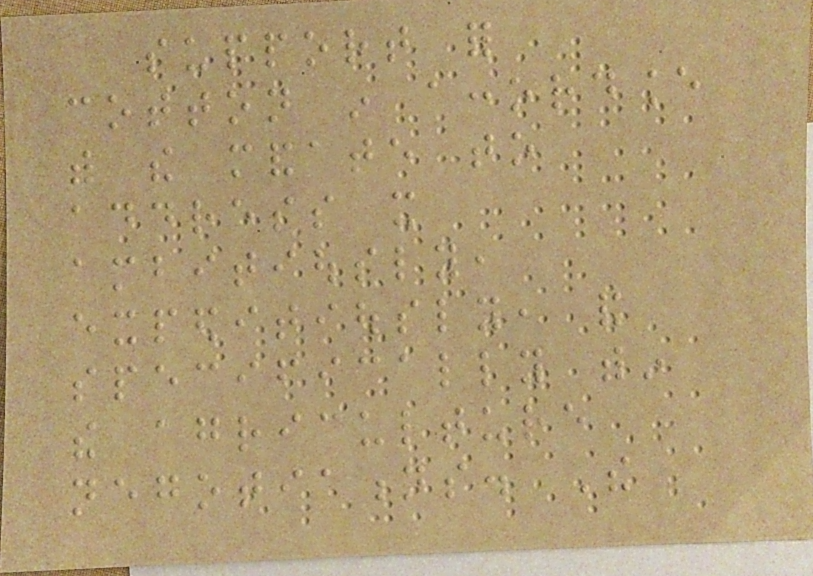support for
cotton in accordance
with the mandate to
address it
ambitiously,
expeditiously, and
specifically within
the agriculture
negotiations. The
